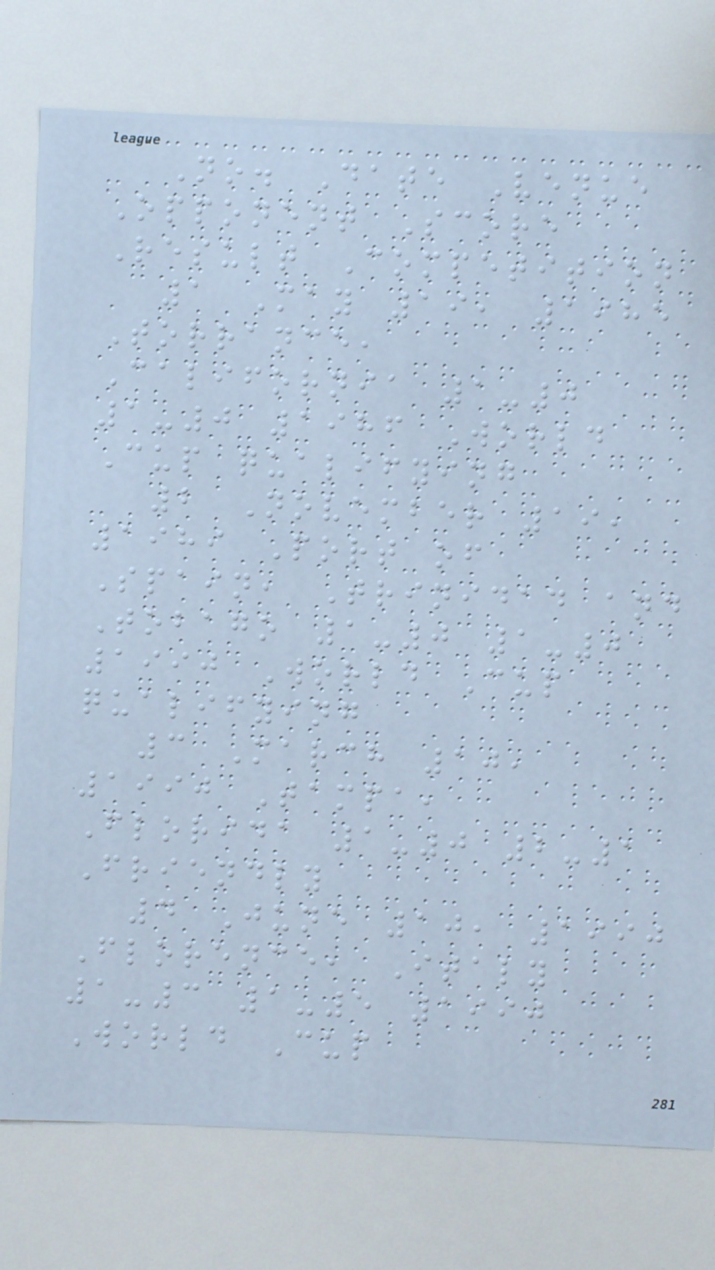No. Date Venue
Opponent Score
Result Competition
1 May 19, 1985
Torrance,
California 1-0
1-0 1986 World
Cup qualifying
2 November 19,
1989 Port of
Spain, Trinidad and
Tobago 1-0 1-0
1990 World Cup
qualifying
3 March 10,
1990 Tampa,
Florida 1-0 2-1
Friendly
4 June 10, 1990
Florence, Italy
1-3 1-5 1990
World Cup
